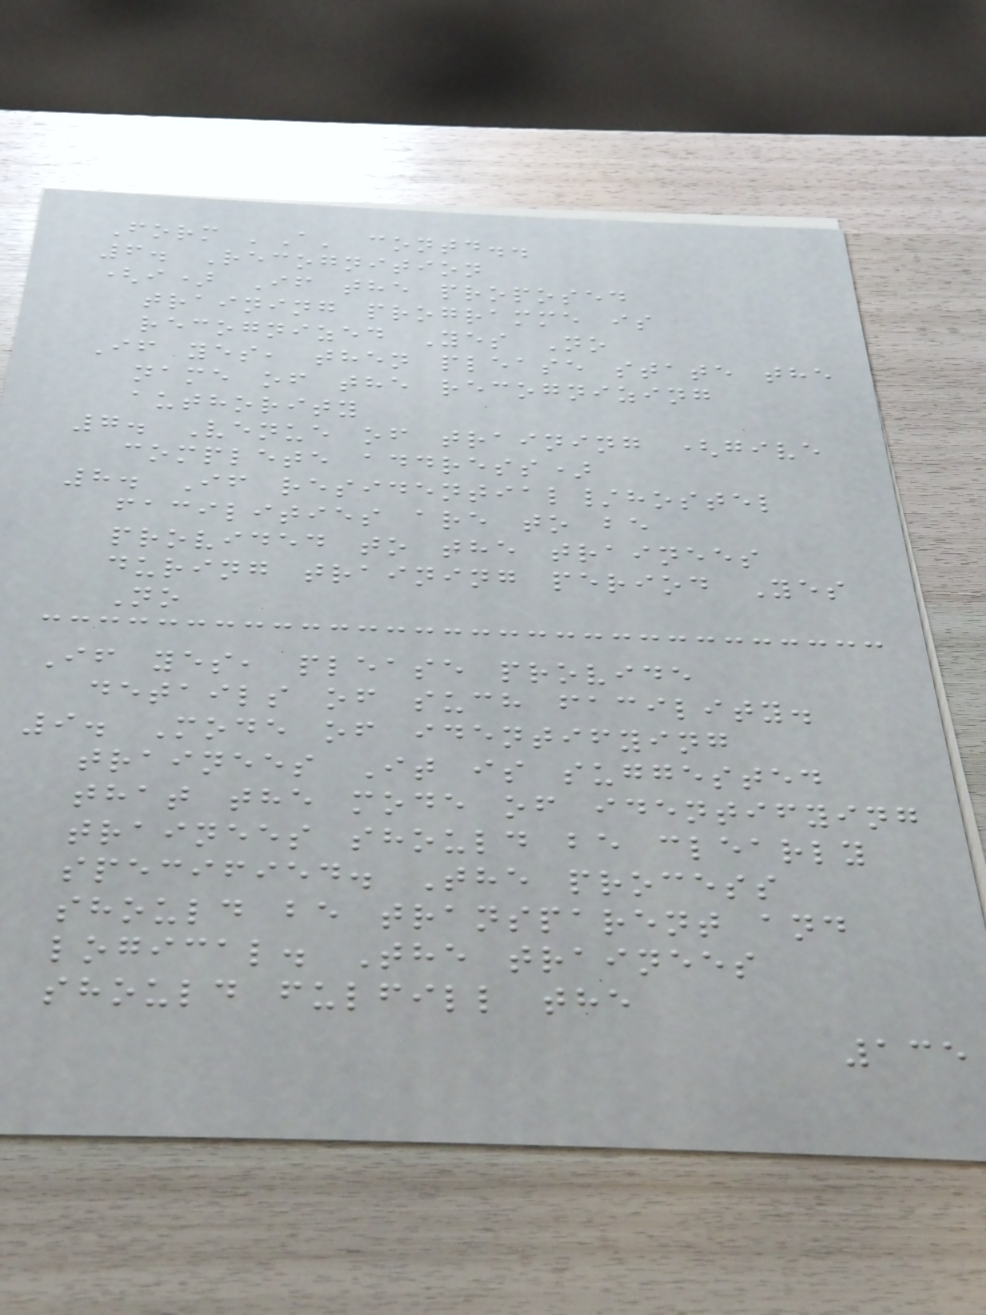Form 'A' contd..
6. Recognition
(i) If the proposed
training programme is
recognized Yes No
If yes, then please state the
name of the recognizing
authority
7. Venue of training (give
complete address)
8. If residential/hostel
facilities are to be
provided to the trainees
during training period Yes
No
If yes, please provide
details of such facility.
9. Mode of identifying
trainees It is suggested
that the mode of identifying
trainees should be clearly
specified. The process
should be transparent and
logical. The trainees
should fulfill the
135
